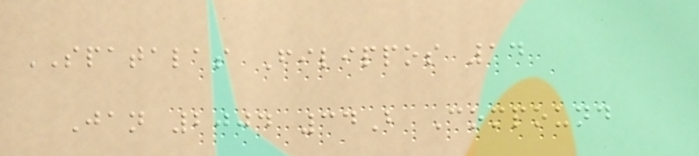SPATALAS Filippos 14
Jan 2004 34B Compound
